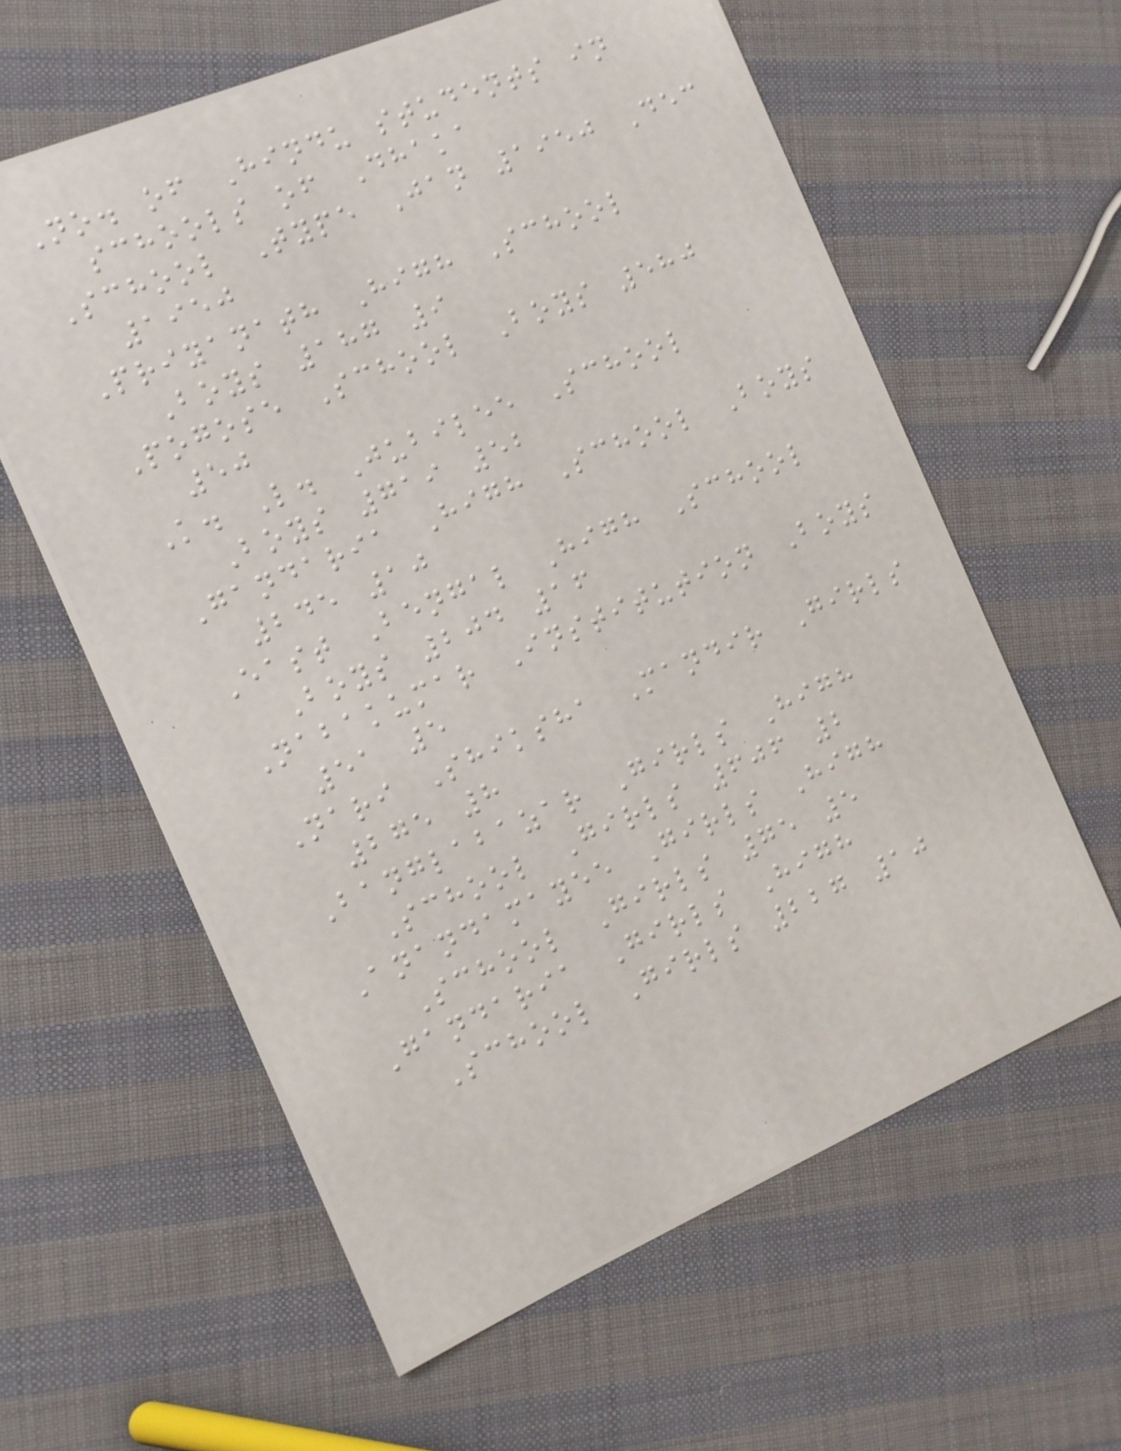No. of Hindu students in
schools of Dhaka
School Type Jan 1950 Dec
1950
Priyanath High School
Boys 187 9
Pogose School Boys 580
50
K. L. Jubilee School
Boys 719 52
Gandaria High School Boys
245 10
East Bengal High School
Boys 204 16
Nabakumar Institution Boys
51 5
Nari Shiksha Mandir Girls
275 8
Banglabazar Girls High
School Girls 606 2
Anandamayee Girls High
School Girls 75 5
Gandaria Girls High
School Girls 227 10
